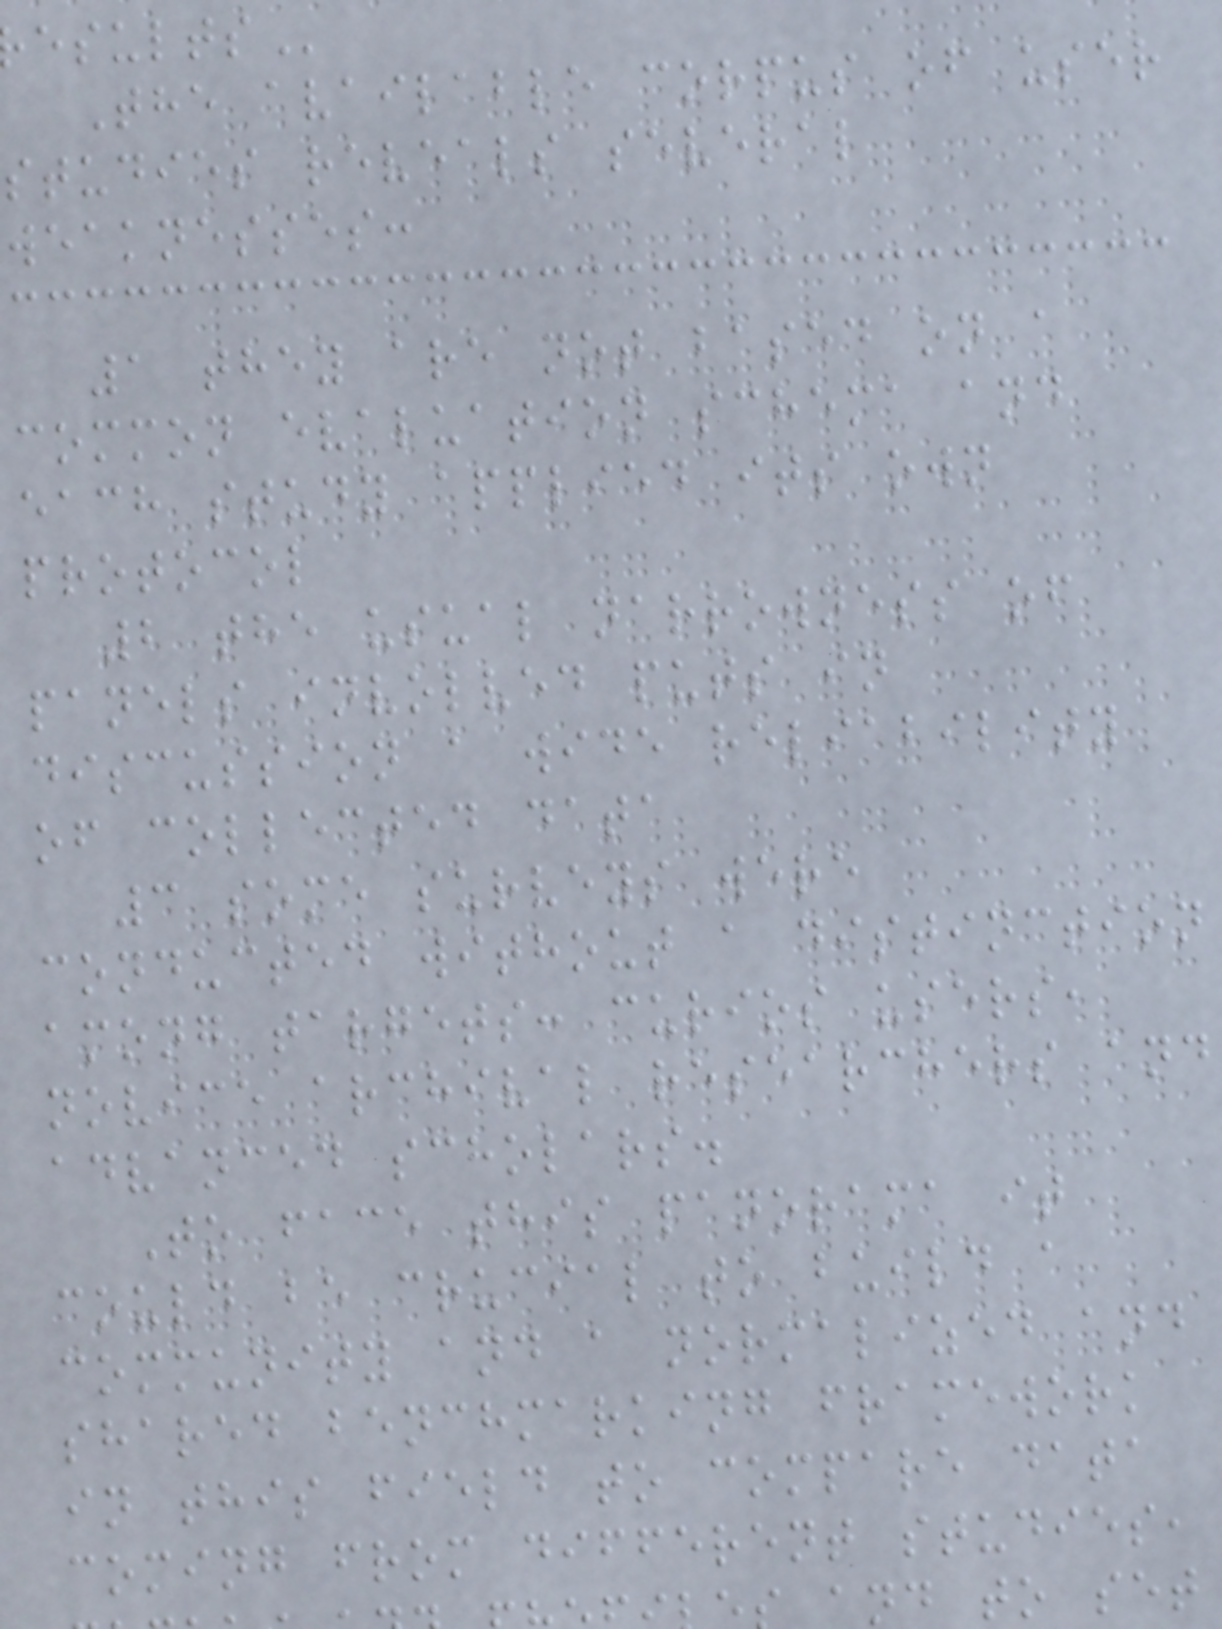The available corpus of user
studies reveals several
weaknesses:
1 they are not based on a
common evaluation schema and
each study applied its own
protocol
2 the usual narrowness of
panels involved puts in
discussion a wide reliability
of collected data
3 some surveys were
conducted without a distinction
among targets: curios users,
novice archival researchers and
advanced scholars.
To face this panorama it
could be crucial to build a
community and a normalized and
shared benchmarking framework
in this field to compare data
coming from different studies,
and to set
